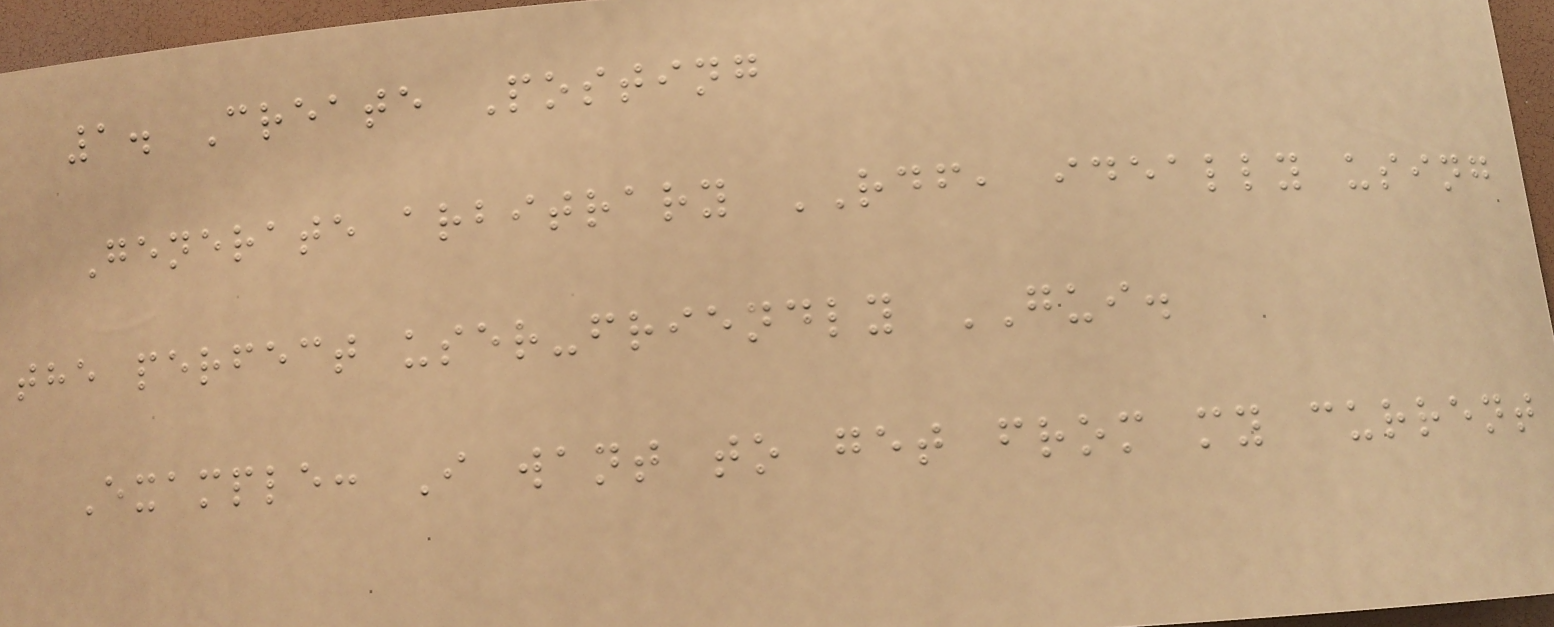1. Create Posting
Generate arbitrary RDF, ideally using
the perfect user-friendly GUI.
Example: I want to get from my current
